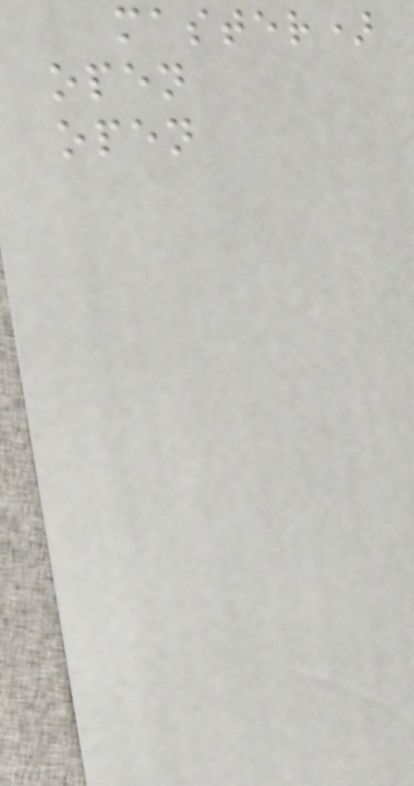master)
open
open
